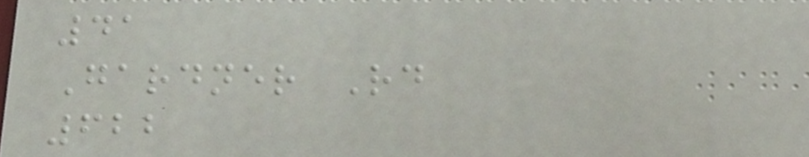41
Gardner Rd
622
